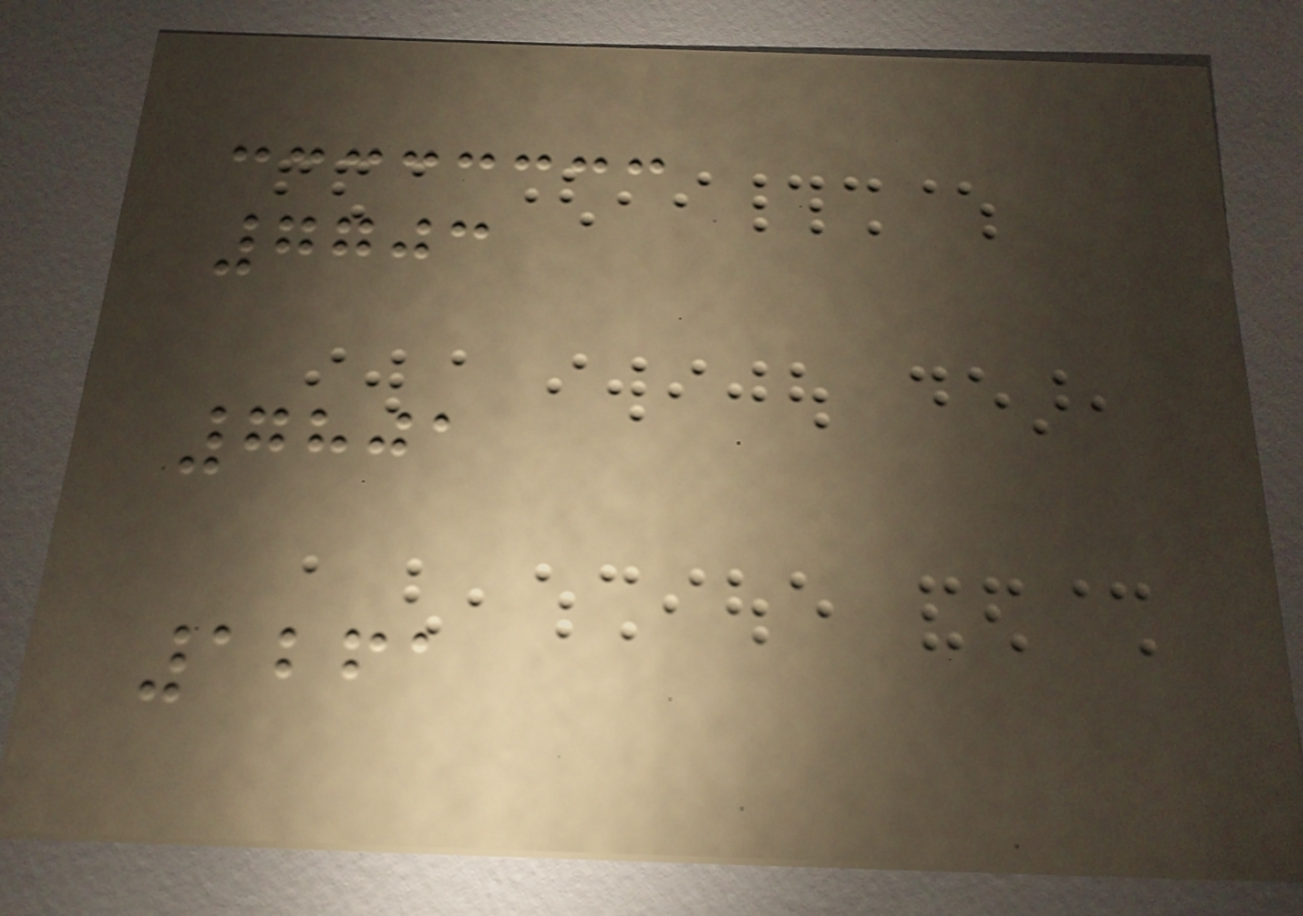7703
7801
1261
